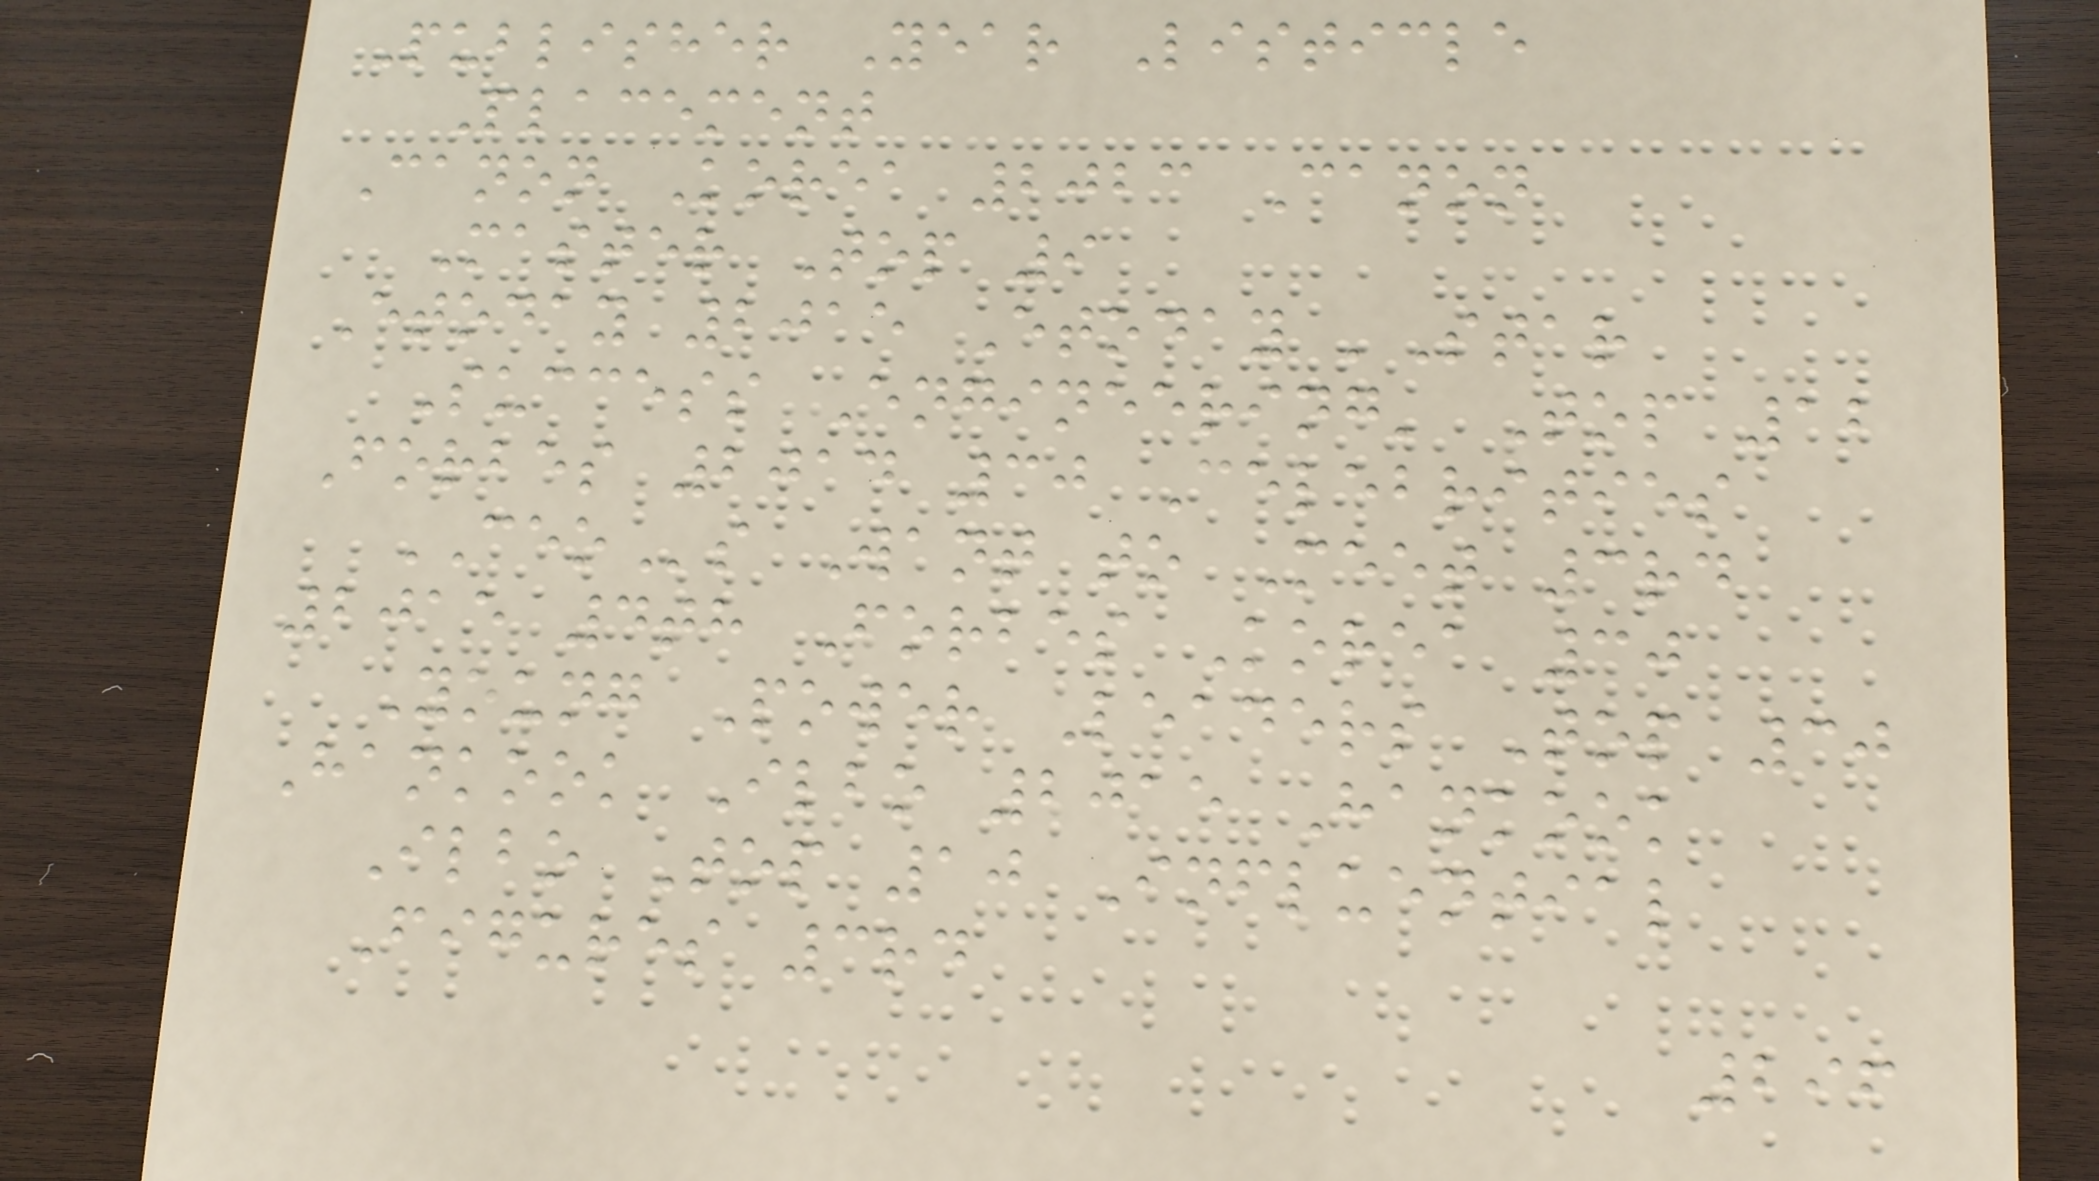Publisher Year Listicle
Placement
Canon Korea 2023 Canon
Master Top 9
Etoday 2015 Etoday 'Star
Success Engineering' Top 12
Forbes 2014 30 Celebrities
CEOs Want to Meet 3rd
2015 4th Forbes Korea 30
Young Power Leaders Top 30
Hankook Ilbo 2015 Hankook
Ilbo Top 10 Influential
Figures 3rd
296
